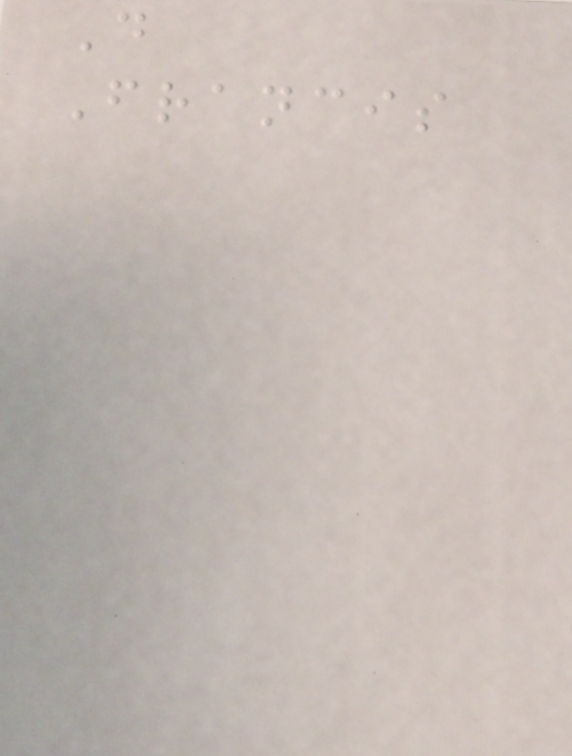D
Francis
